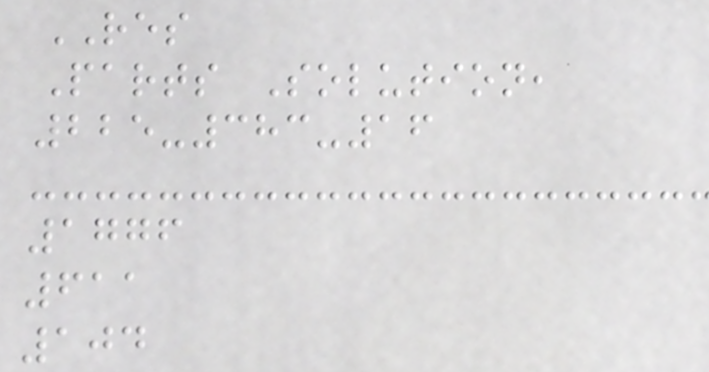RES
Parts Solution,
225-383-16
1776
611
104
